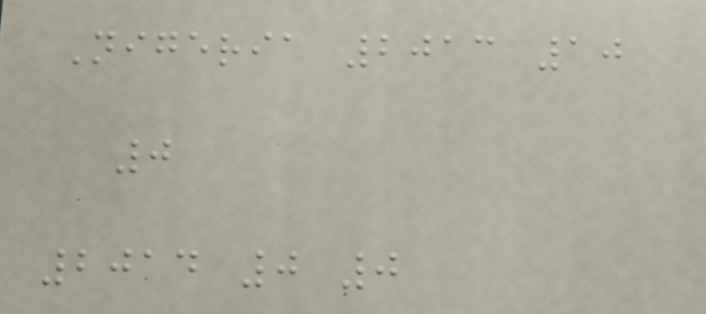Nigeria 2013 10
0
2014 0 0
